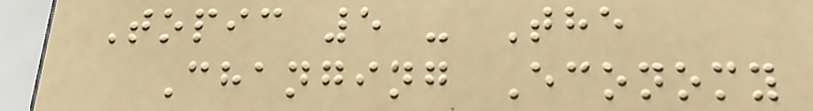Topic 5 - The
Changing Economy
